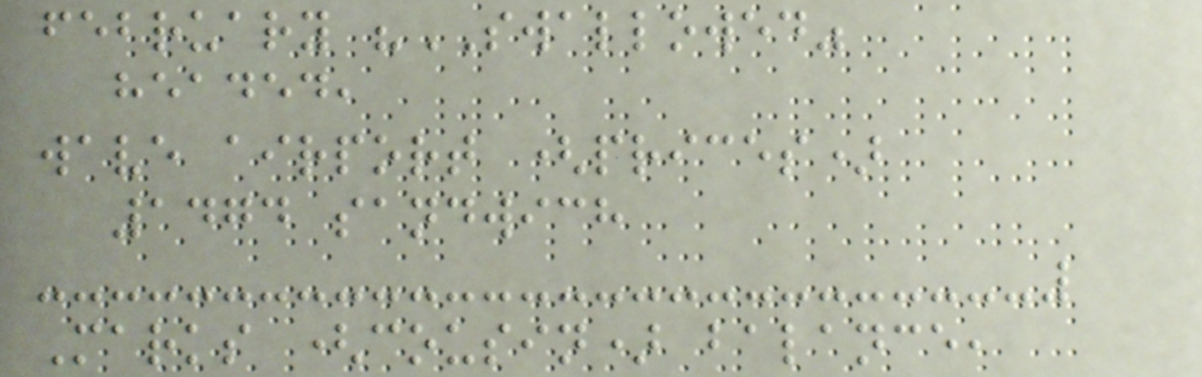february "SWALLOWED"
headed,
wave airport (prices)
1474 sandwich
Marks (cousin) balance,
